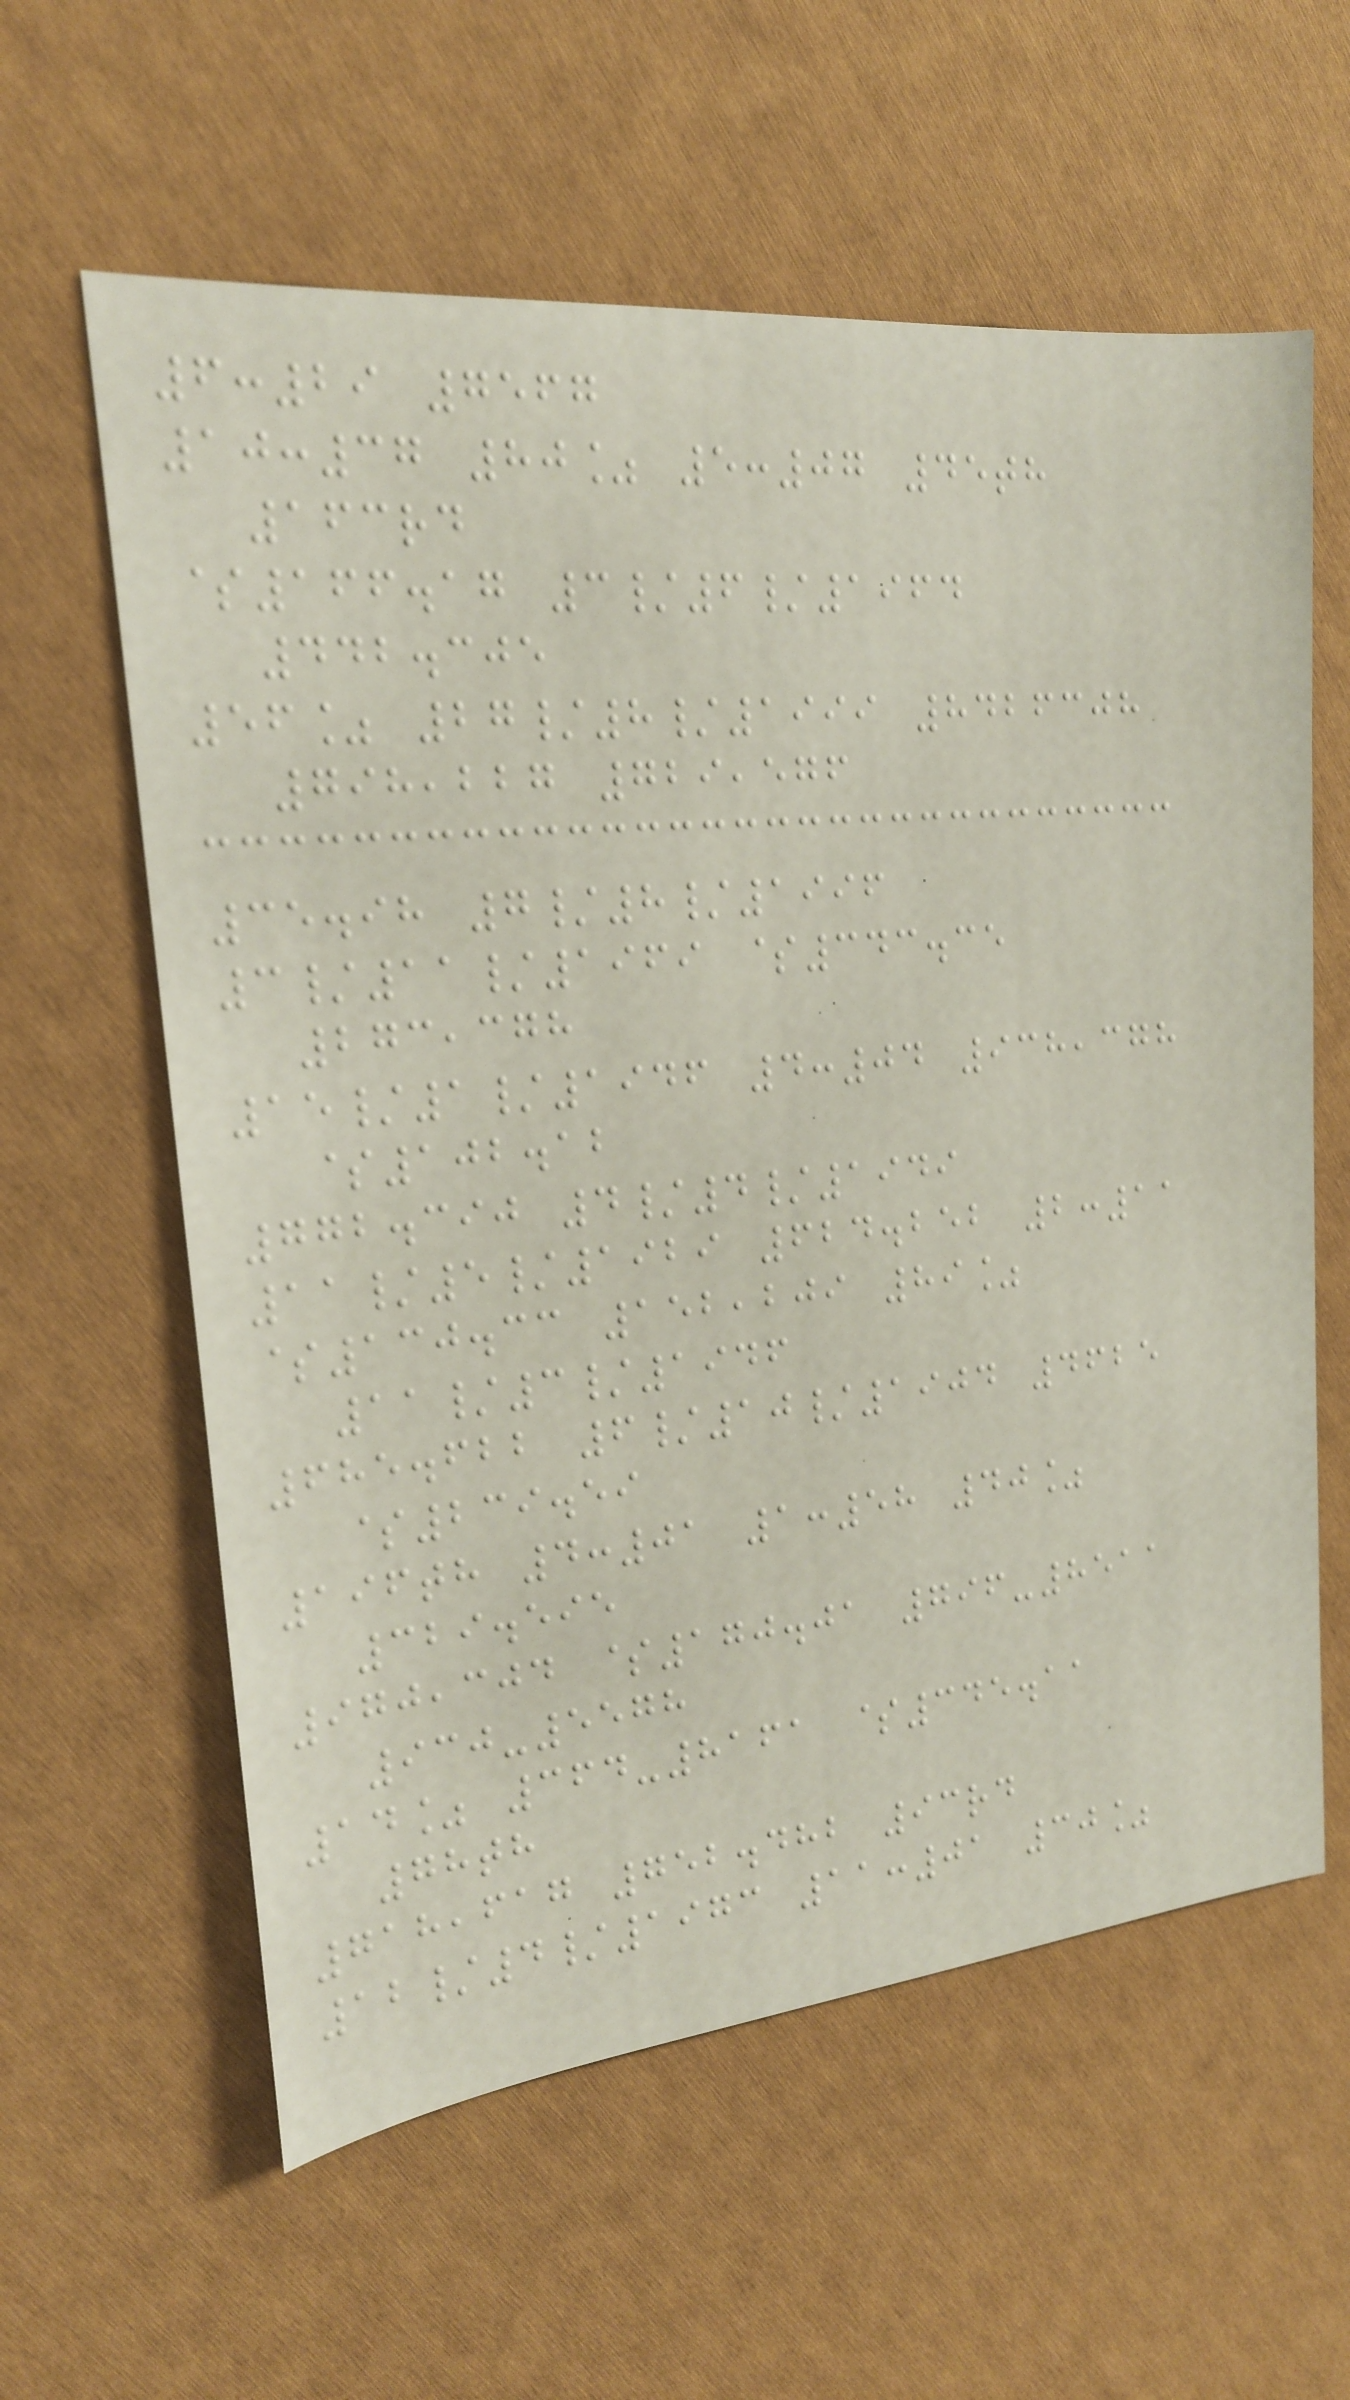6:29 7567
10:37 80% 5:07 45th
163rd
$166.17 3/6/1964
442.305
56% 27/8/1999 8426308
798,227 729,576
35.98 7/8/1996
3/11/1969 $343.35
273,378
15/1/1946 4:04 938,378
$102.12
772.390 4/4/1949
11/5/1929 624.252 2:11
$130.33 152,209 89%
11/3/1946
685.622 6/10/1904 4625
$239.59
196th 4:01 1:58 40%
329.595
970,304 $170.01 796-8511
930-5578
14% 364-8161 $345.11
78th
718,617 752.482 93rd
12/4/1973 11:01 30%
